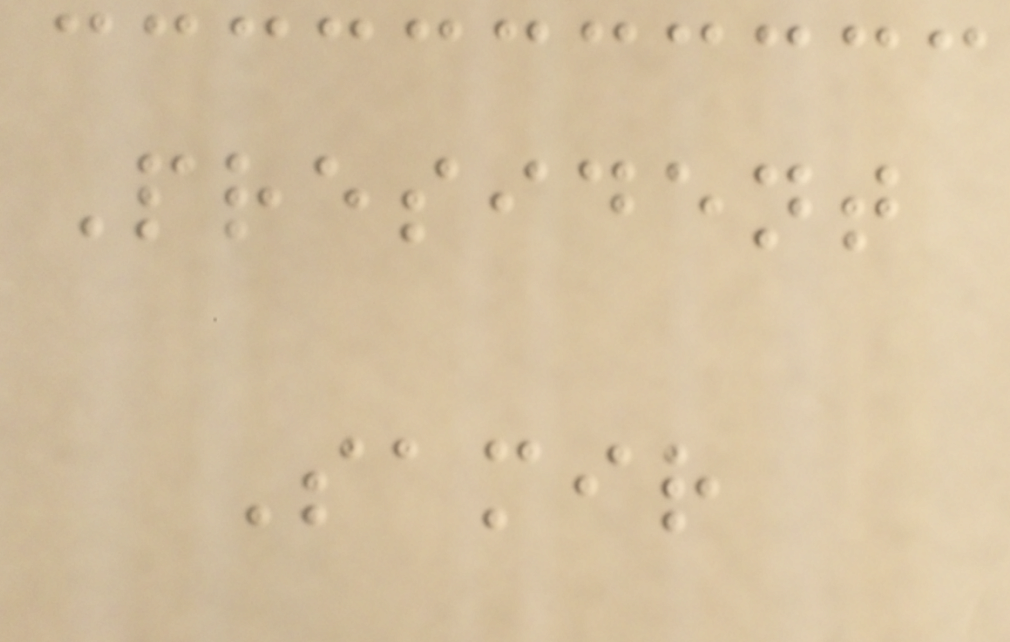President
Samir
